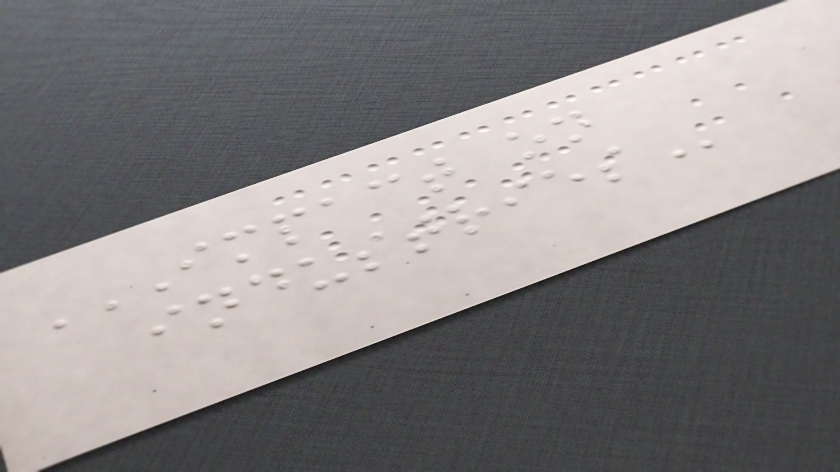IMPACT ON
INDUSTRIES
